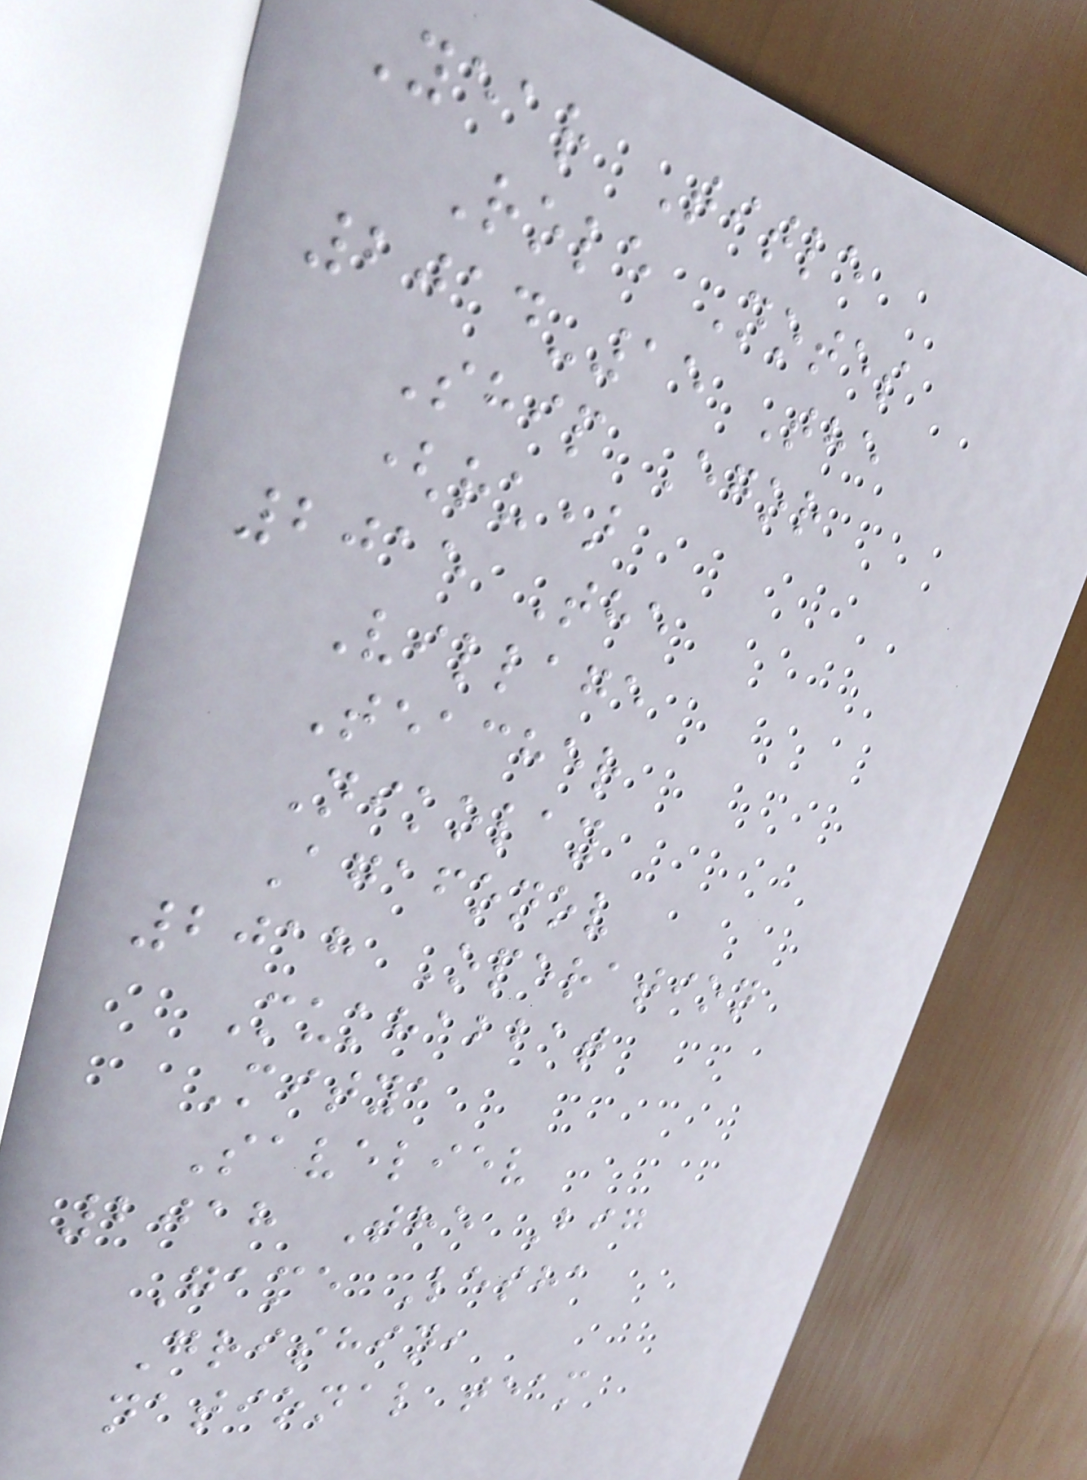Year Title
Role Notes
2014-15 The
Ship Egor
(ru)
2015 The
Village
Teacher
Nikolay
Agafonov
2018 Operation
Mukhabbat
Mitya
Saveliev
2018 The Big
Game Lesha
Grishin,
national team
